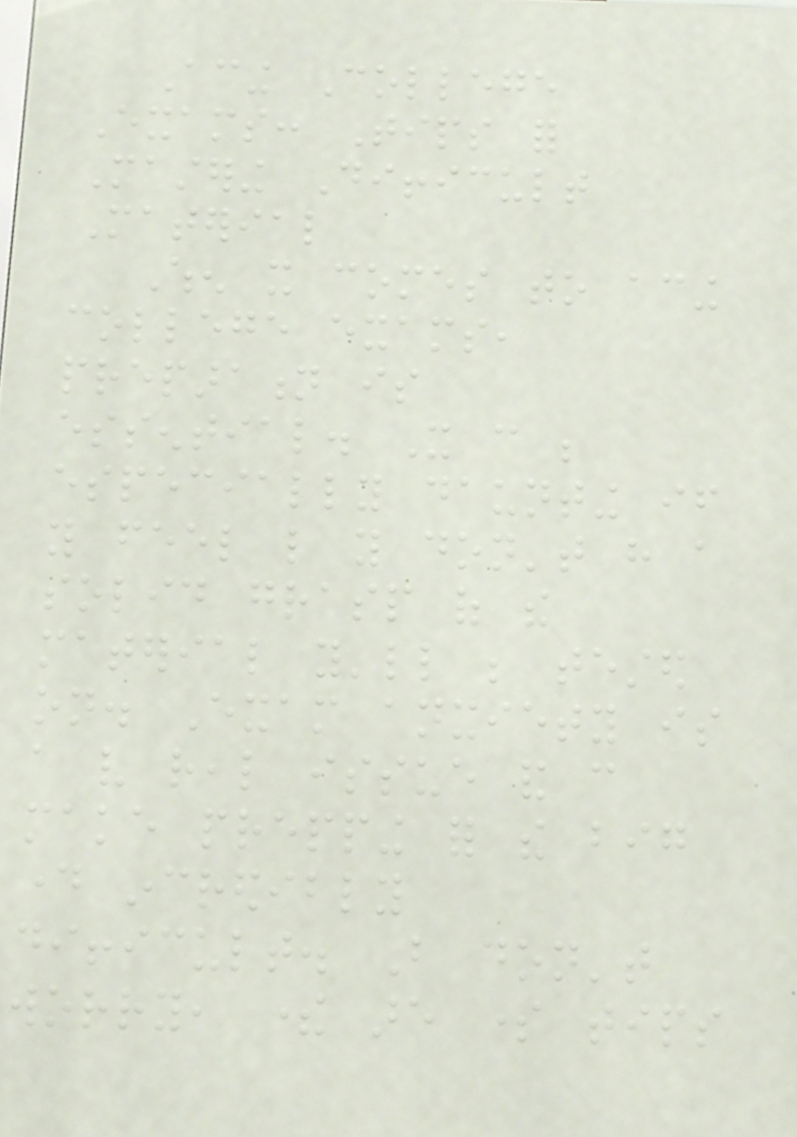Acing College
Exams: Tips for
Mastering Difficult
Material
When it comes to acing
college exams,
preparation is
essential. It can be
especially daunting if
you feel like you don't have a
solid grasp of the
material you'll be tested
on. Exam anxiety is
a very real issue and can
make prepping for the big
day incredibly
difficult. But don't
worry, there are some tips
